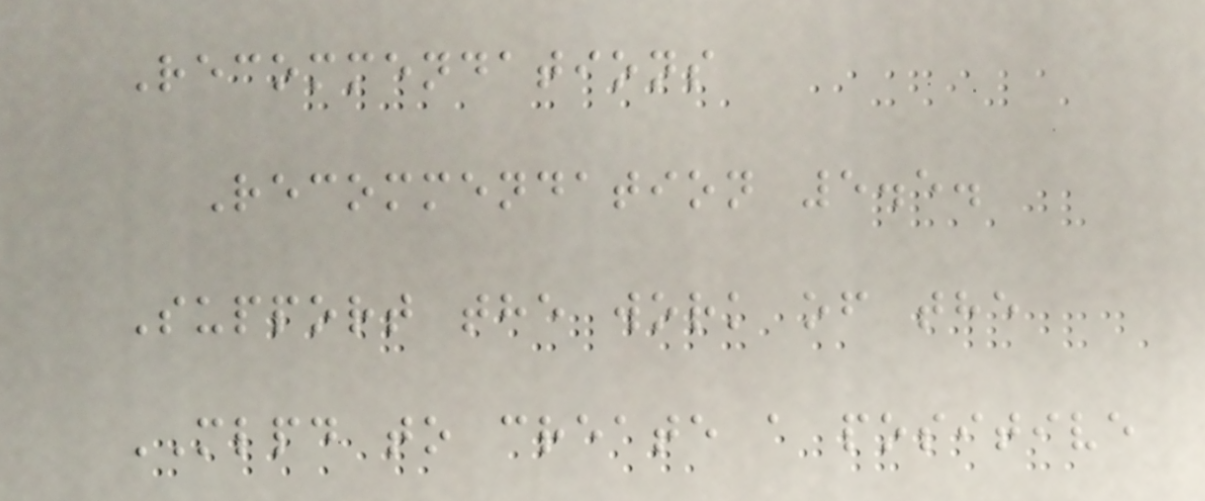Recommendations
Recommendation 5.5.
Support the work of the
MLPD to create a positive
